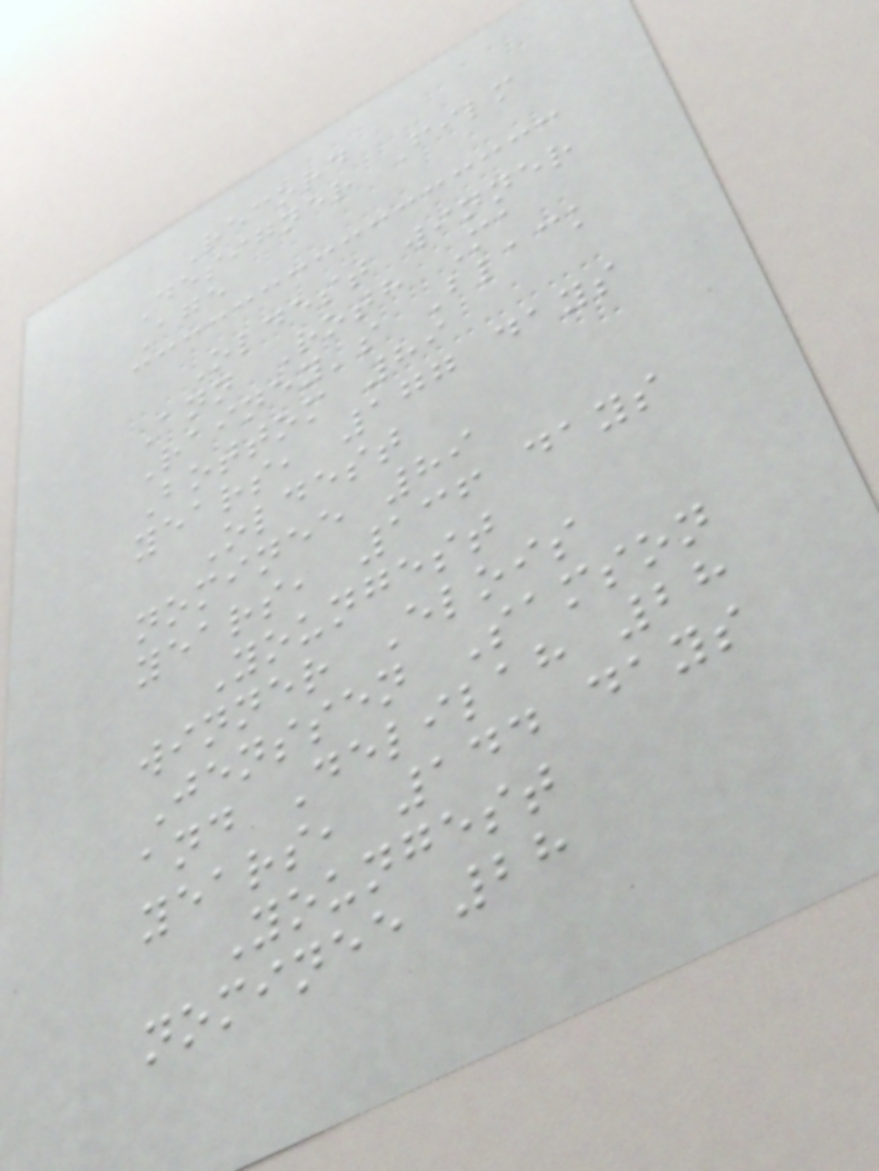Record
Designer Film
Age
Oldest winner
Ann Roth Ma
Rainey's Black
Bottom 89
years, 177 days
Oldest
nominee 89
years, 136 days
Youngest
winner Elois
Jenssen Samson
and Delilah 28
years, 144 days
Youngest
nominee 28
